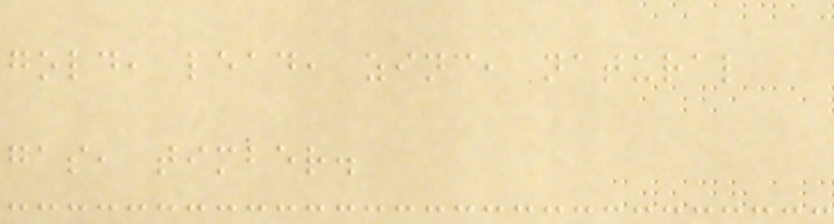gold, lead, zinc, natural
gas, timber.
